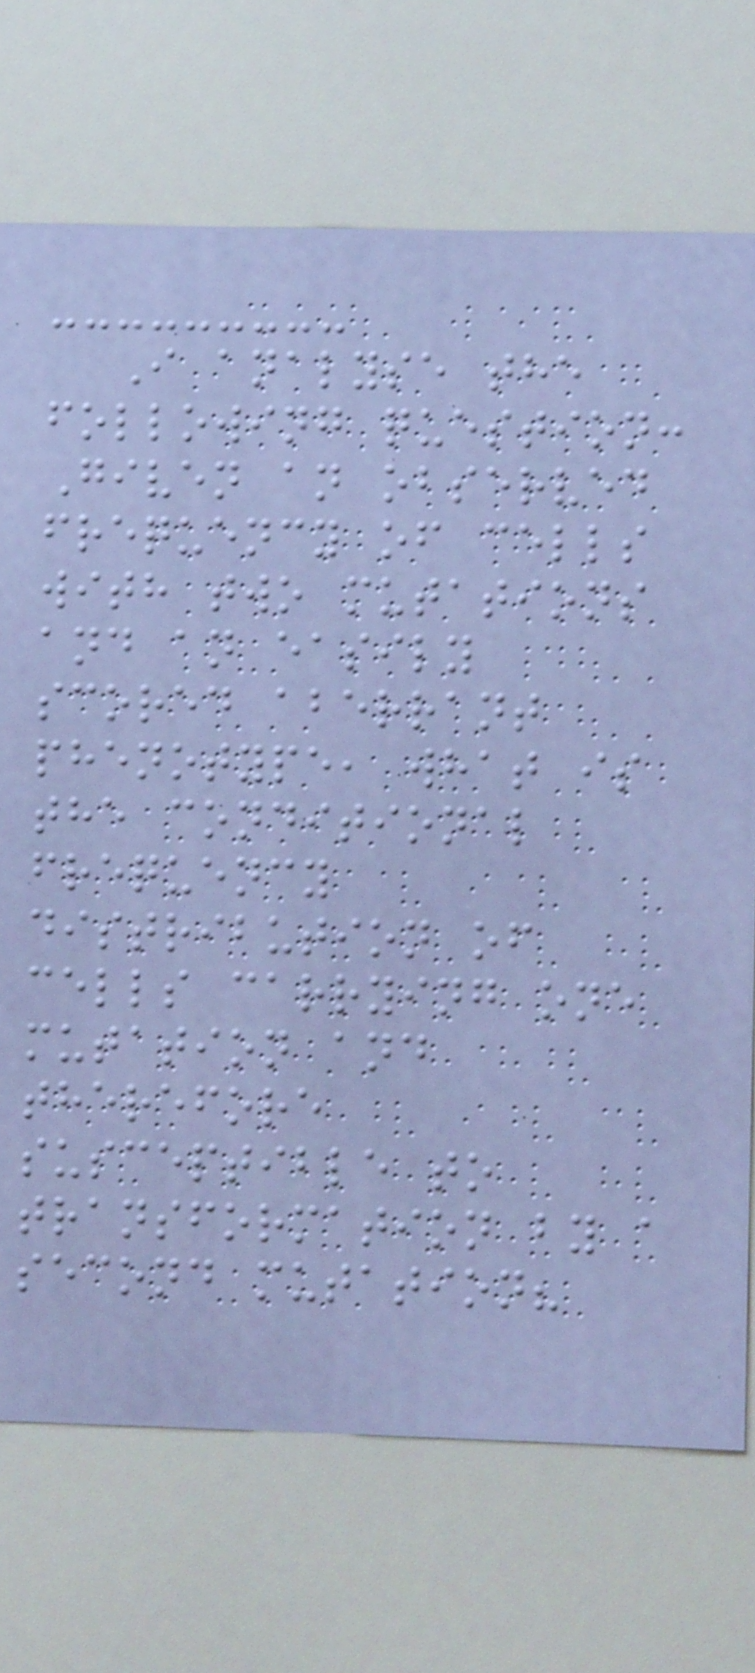I analyse the
following question:
Given an observed
frequency of cells
with two mutations
and an easily
scored aberrant
phenotype, what is
the conditional
frequency
distribution of
cells carrying one
mutation and
therefore
susceptible to
transformation by a
second mutation?
